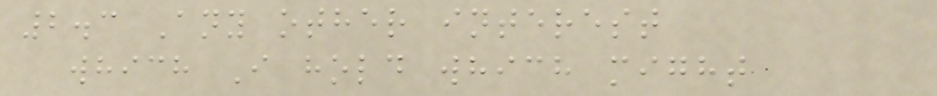2.3 Any other interest
which I hold which might
